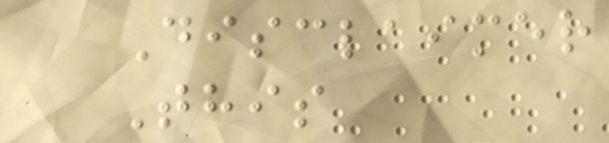Disclaimer
This
